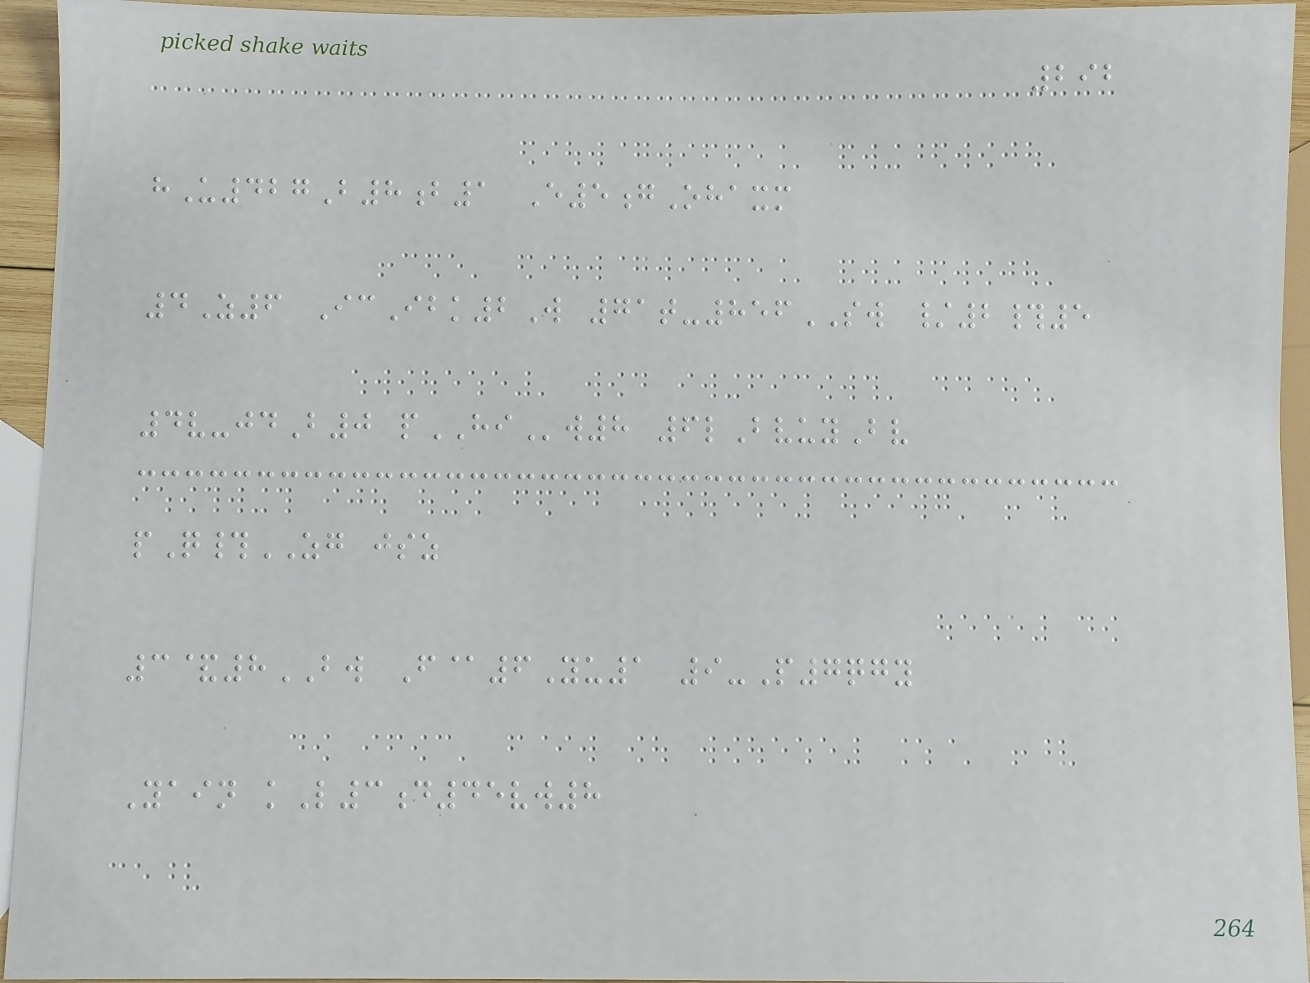292
hU427B8b1 E5gOhaxm
4Z6 IcIbk2W 71t-856SW /2#5
4v-jdB0 pHIw8 6lBvuyBv
pQ#ZG jsz
3&8BW F@6Yu1 9-P7qgy
Yain kL3d45vw8
